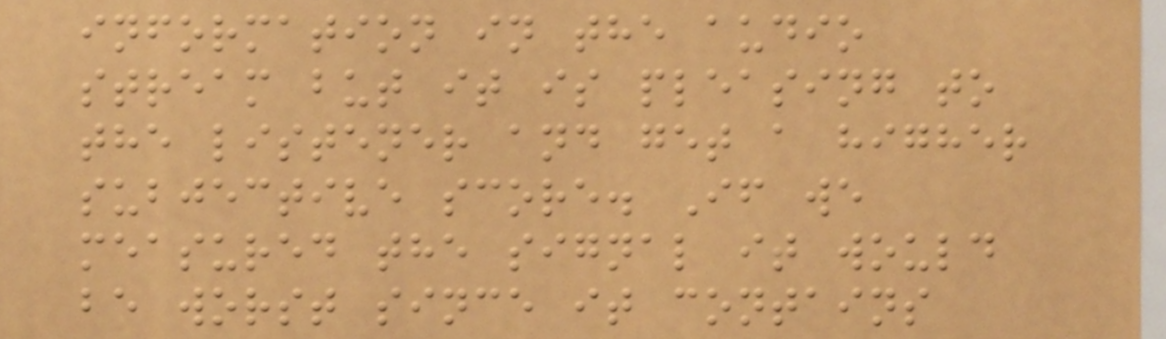information in the audio
stream but it is pleasing to
the listener and get a higher
subjective score. If we
measured the signal it would
be worst since it contains
